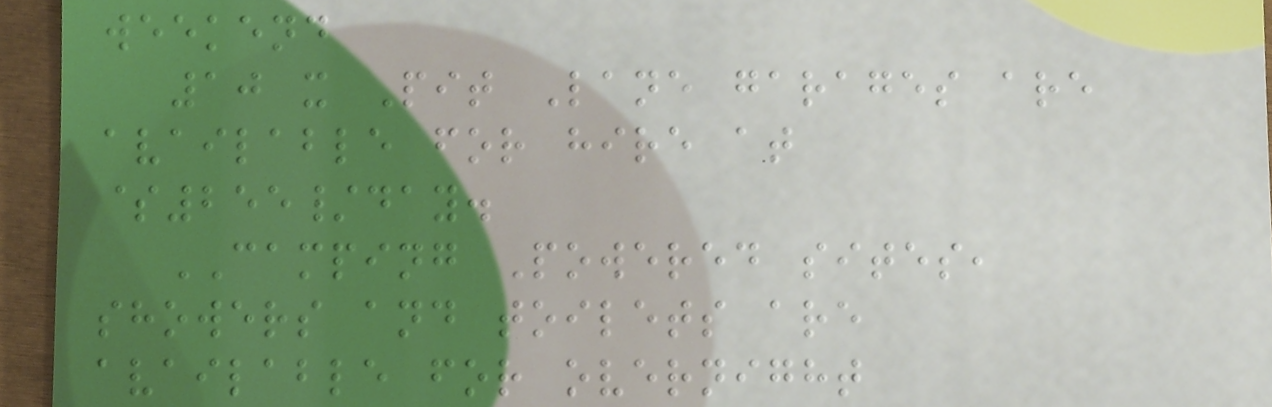weekend
10 x Pit Lane garages are
available for hire at
$255/day.
CAMPING Powered sites,
showers and toilets are
available for overnight
